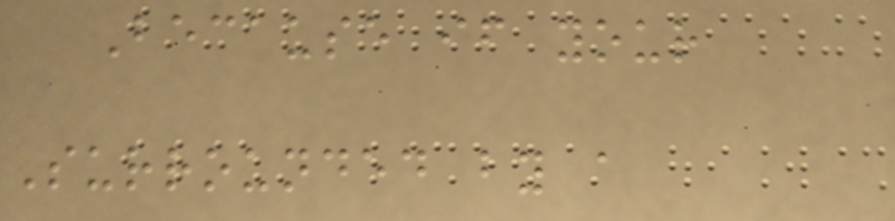Because if your
Surrounded by a
